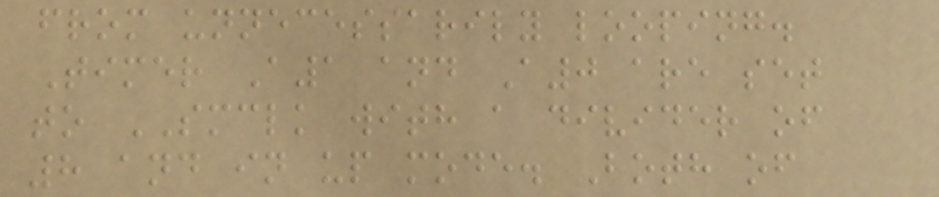from unnecessarily looping.
Timer A1 and A0 are set
to SMCLK with a divider of
8 and in up mode. Both of
